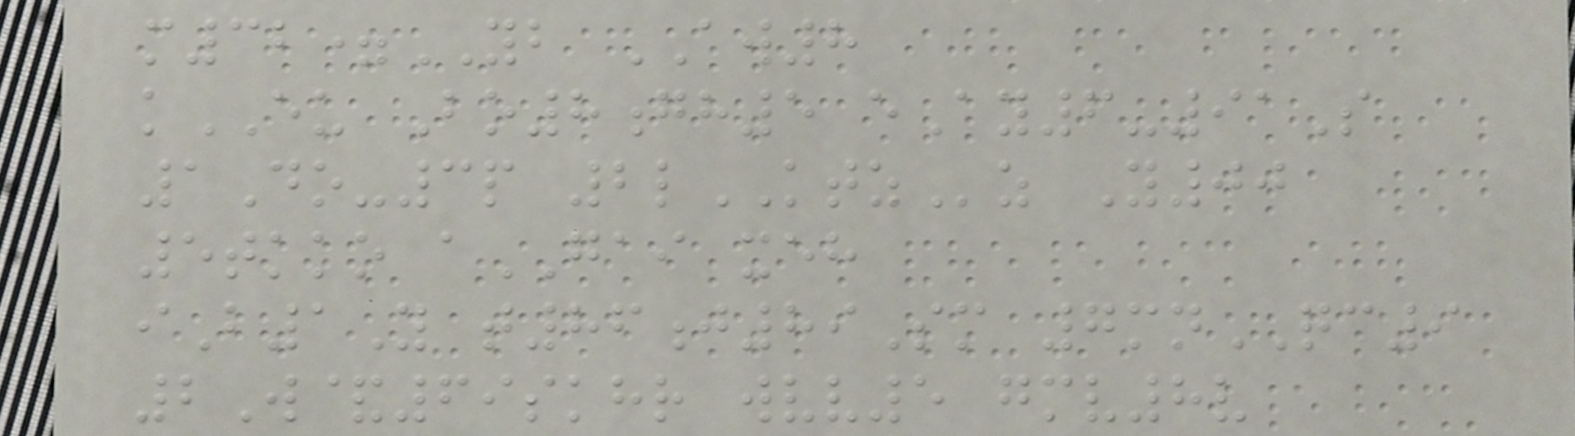m32=YB AW8
kEU Bo8gh5 eAy6-91S
1Do-3p 2lKTZz Y00
5tkko aGAI xeh
iB1Y t86j89Sm 7mnQC9
2W&69skhr wvv5 gmv8v
